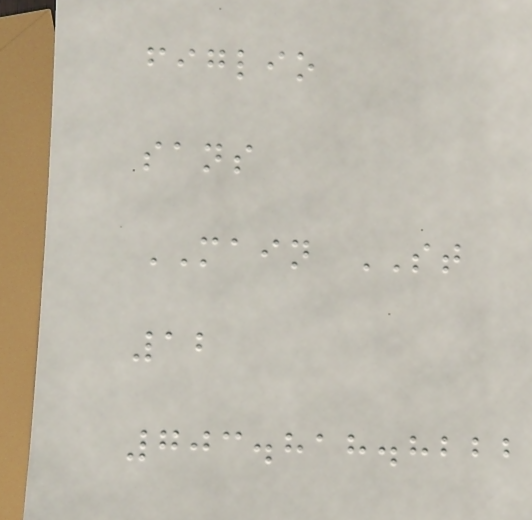figlio
sans
MAIN ST
12
703.818.8222
